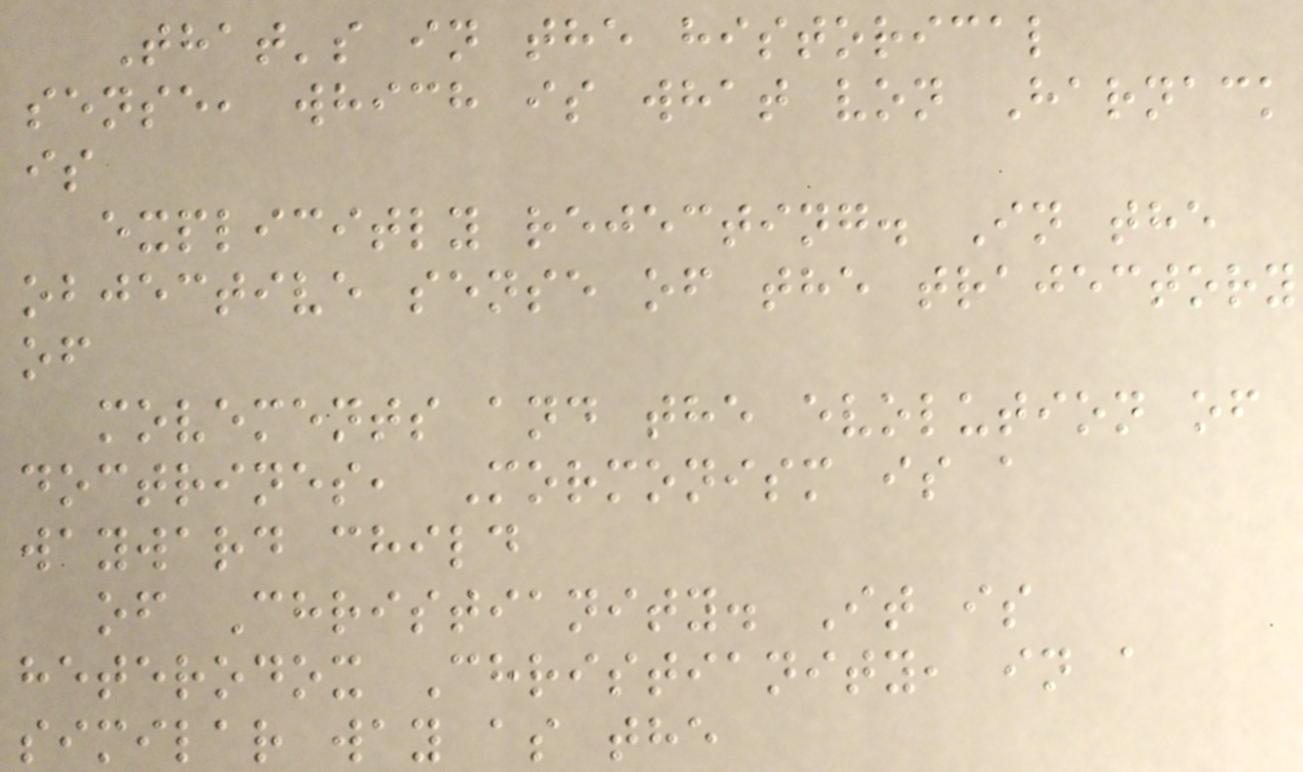That's in the historical
sense, which is what von Harnack
is
explicitly rejecting. In the
objective sense of the trajectory
of
movements and the evolution of
doctrines, Mormonism is a
wayward child
of Christianity. It is
heterodox Christianity, in a
similar way as the
